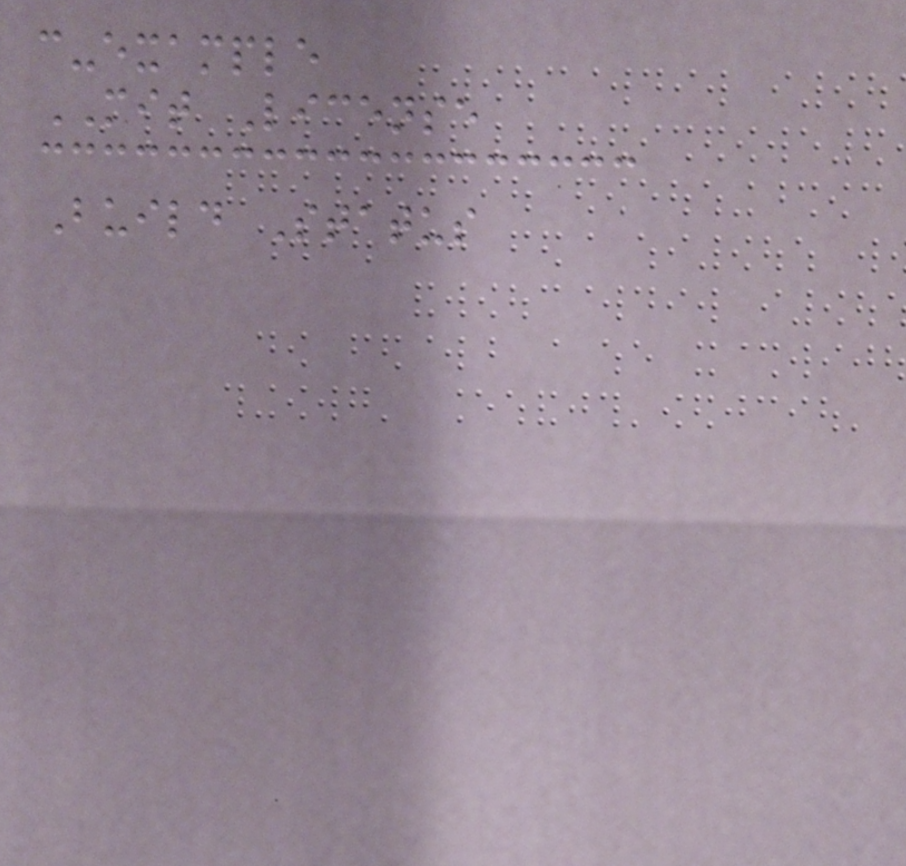c-example
MIT License
Build Status
